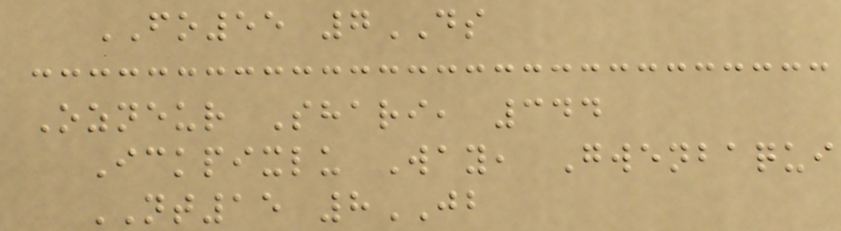FO55 7DS
Ozneur Shari, 344
Ickpixlu Way, Gwenbaqui
NT15 8JB
